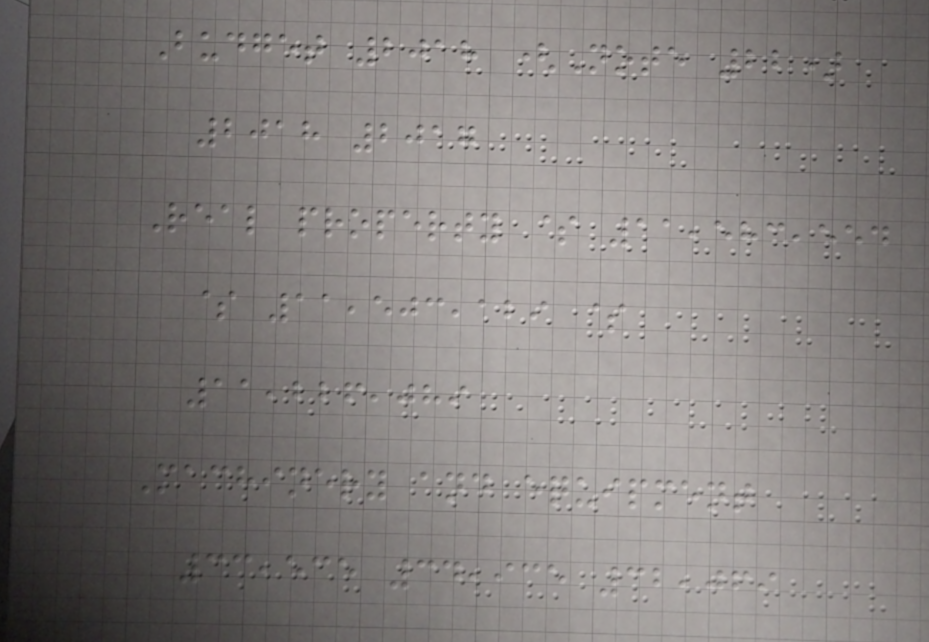Budget 2018 (Note 22)
2018 2017
Real property $ 11,583,554
$ 11,503,129 $
11,226,089
Machinery and equipment
33,535 34,935 32,069
